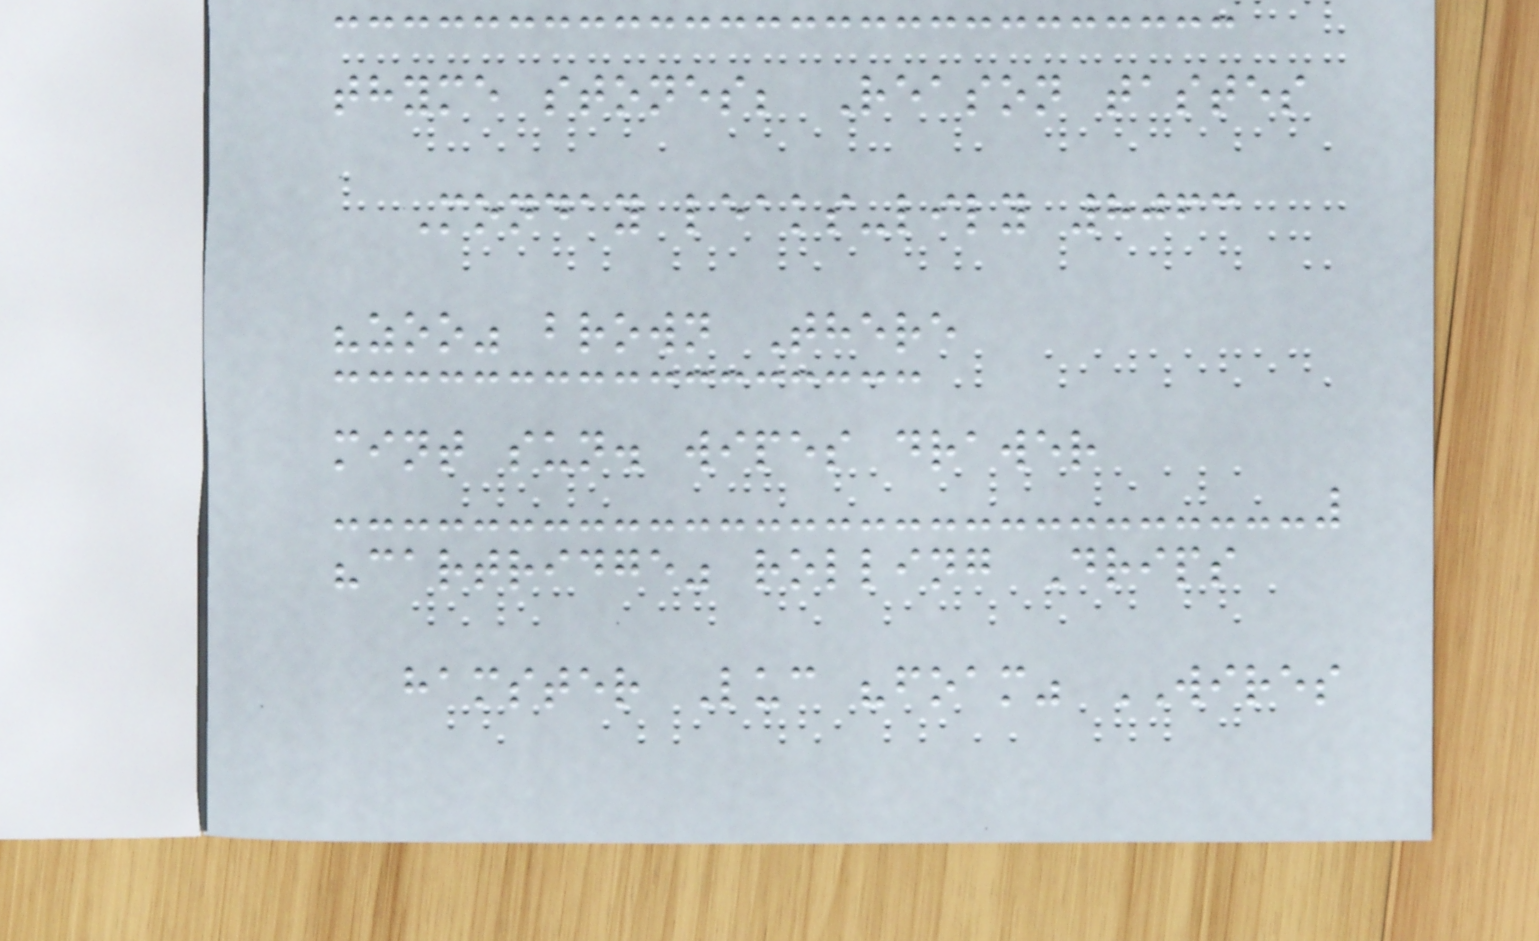thyme stones; Reason tastes
Monday leaks-lily 8063
"zoo" brown There
mint sun. wipes drawer
"cartridge" rolling Drips
hamster Luc "foam" WIRES
